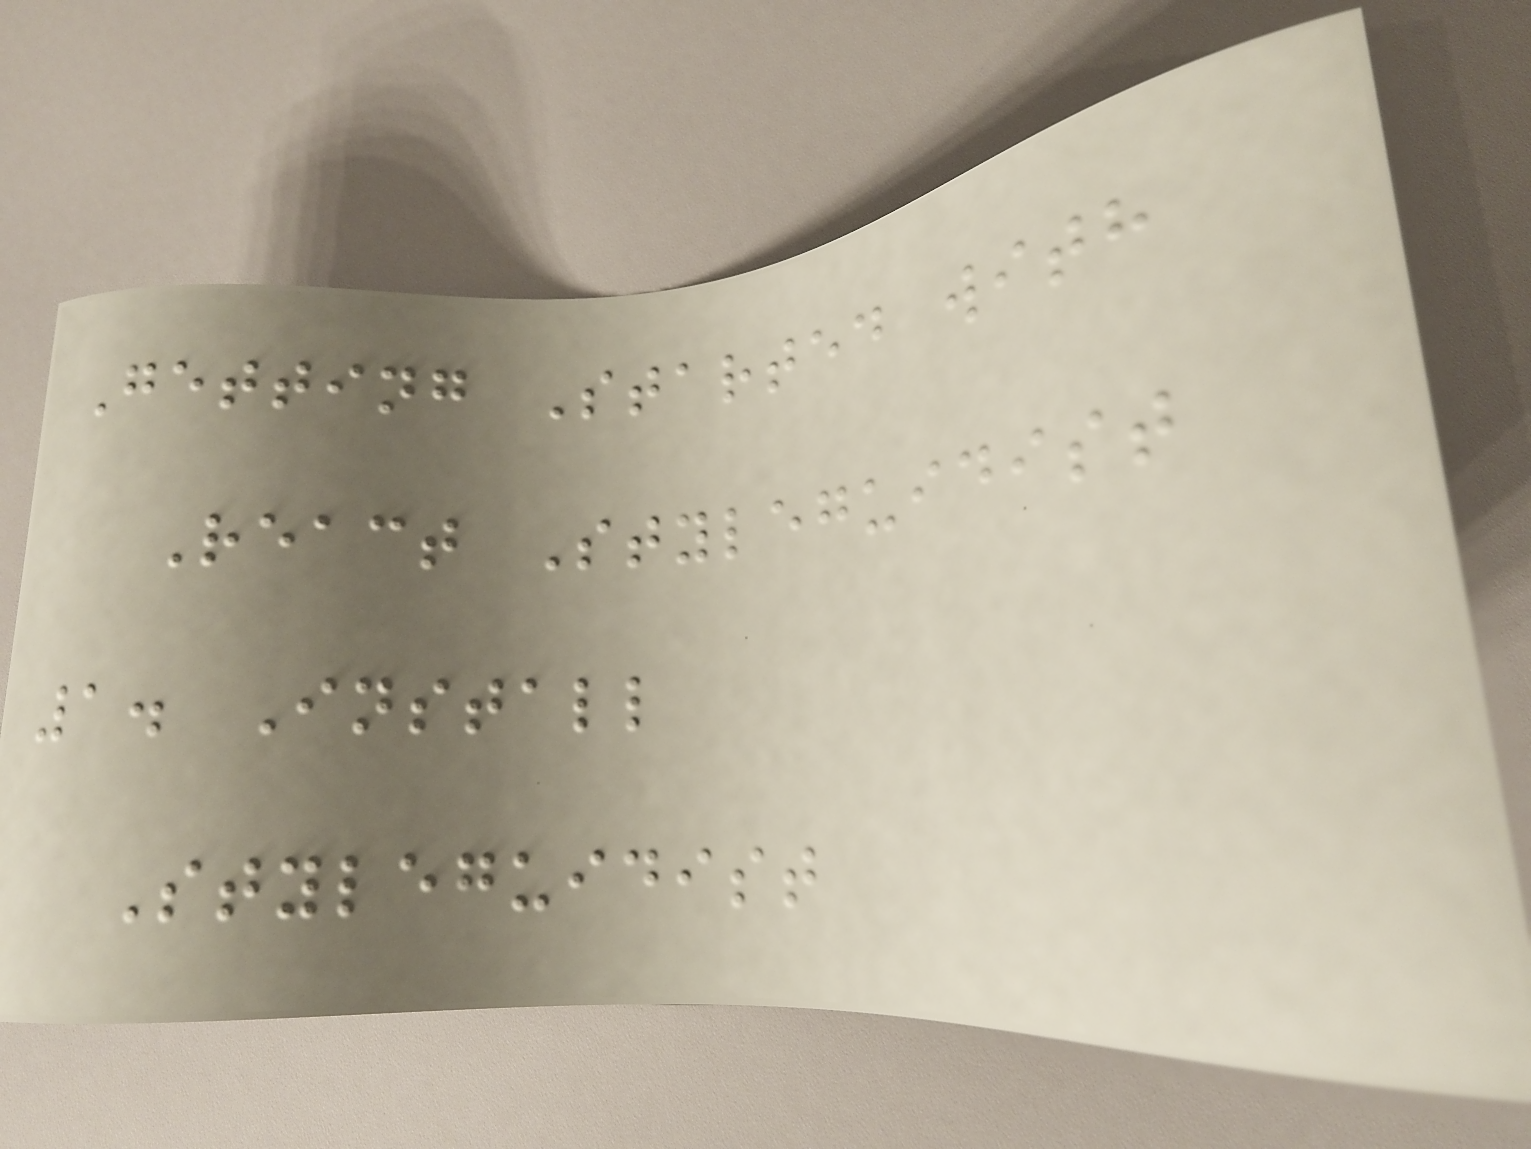Getting Started with
React Styleguidist
1. Install
Styleguidist
